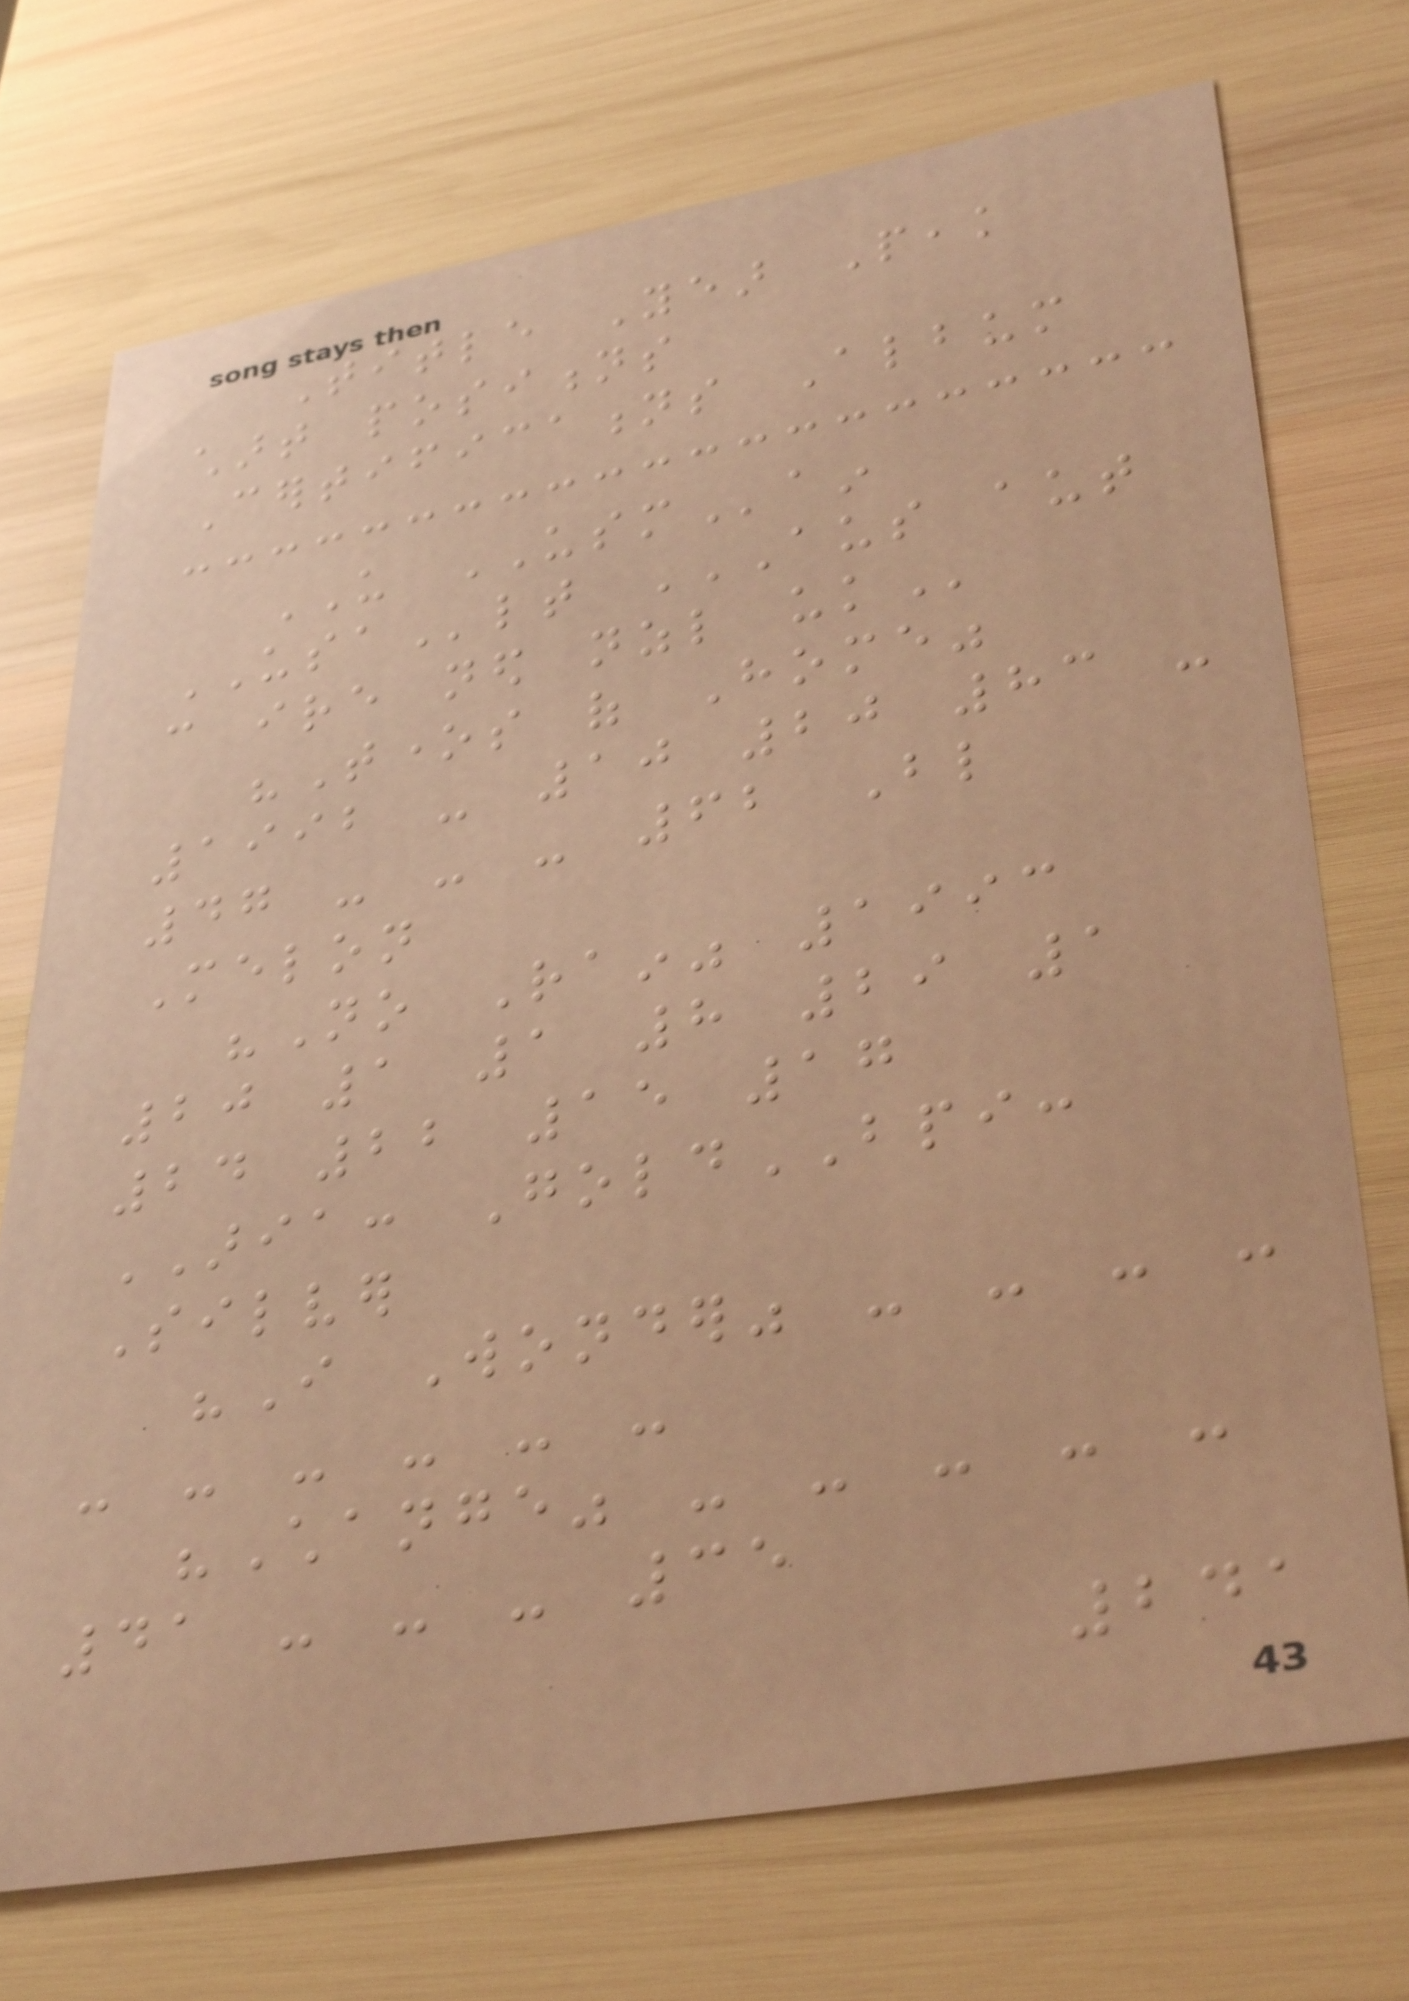Title Year Peak
chart positions
Certifications Album
US USMain
USAlt AUS AUT
CAN IRE NED NZL UK
"Tones of Home"
1992 - 10 20 83 -
47 - - - 62 Blind
Melon
"No Rain" 1993
20 1 1 8 29 1
24 22 15 17
ARIA: GoldBPI:
Silver
"I Wonder" - - - -
- - - - - -
"Change" - - - - -
41 - - - 35
241
